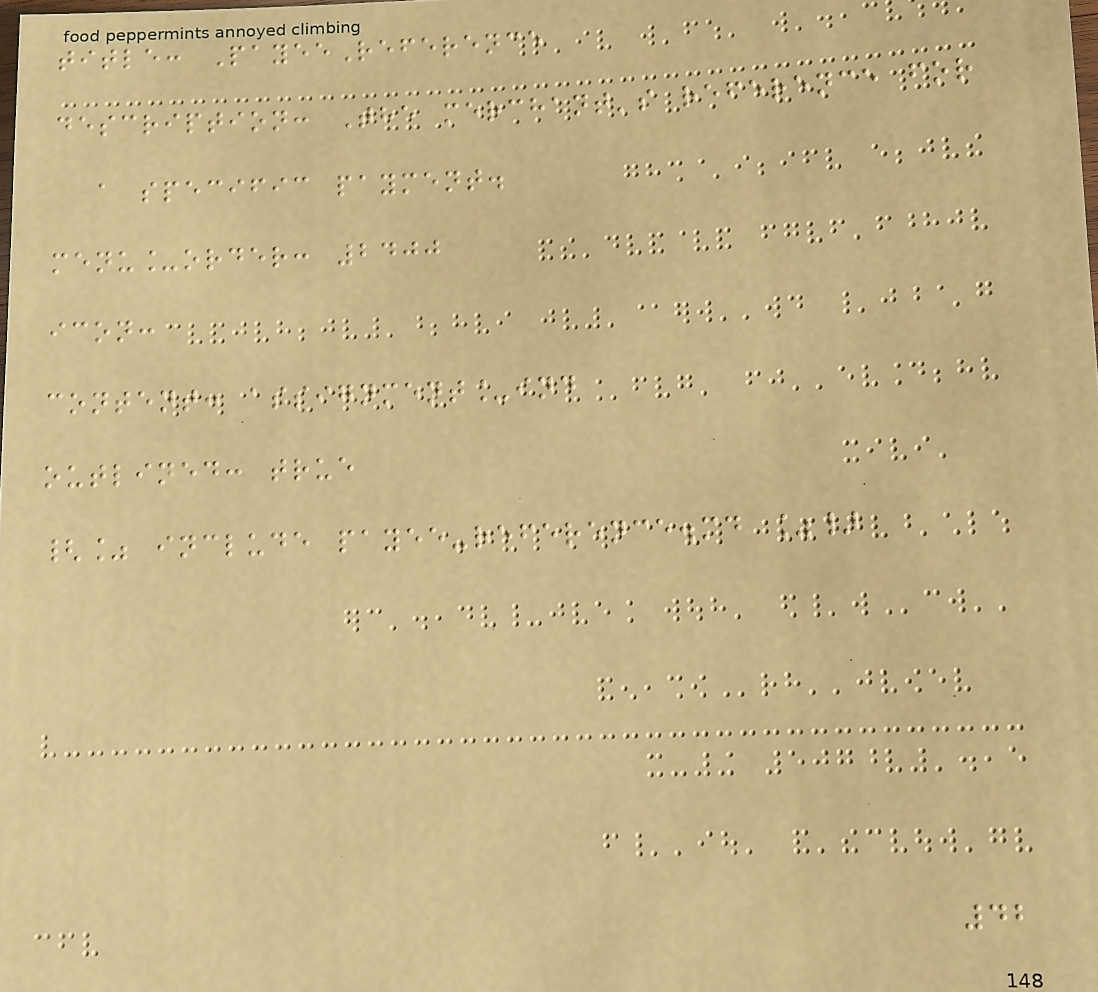title: PayeeReference
description: The merchant's reference for
a specific payment.
menu_order: 2400
icon:
content: assignment_ind
outlined: true
{% include payee-reference.md %}
42
